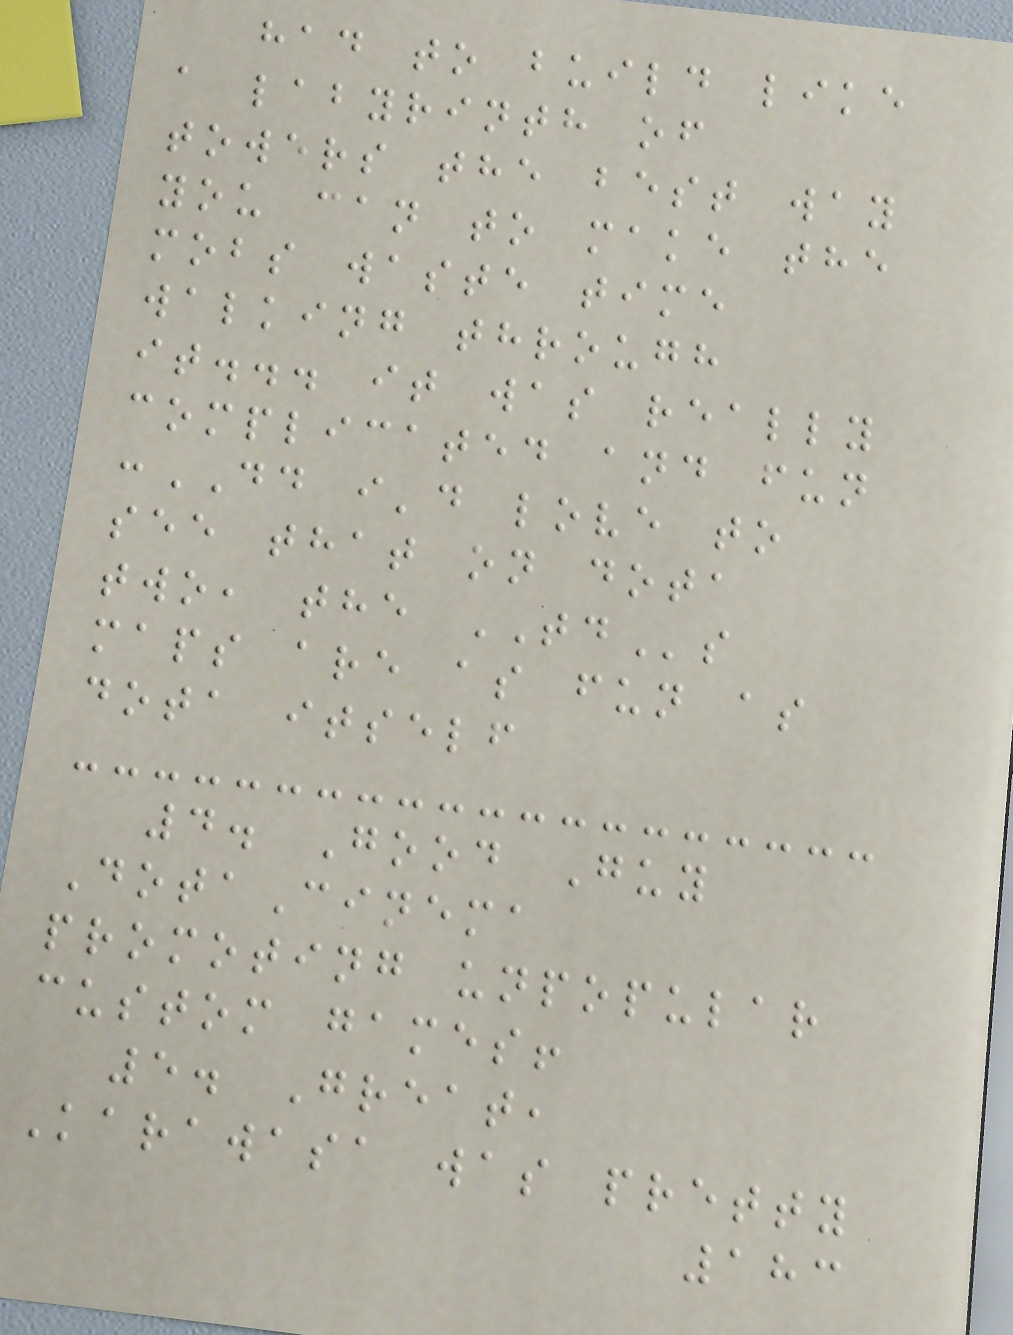had to build like
a labyrinth of
towers the best way
you can to make the
mobs waste time
walking through
it... it was really
complicated and fun
:DD i'd love to
see that on dota
two, the TDs
maps are as fun as
dota itself
4. Good Guy
DotaCinema
promoting unpopular
custom games!
5. Great,
Karawasa was pretty
183
